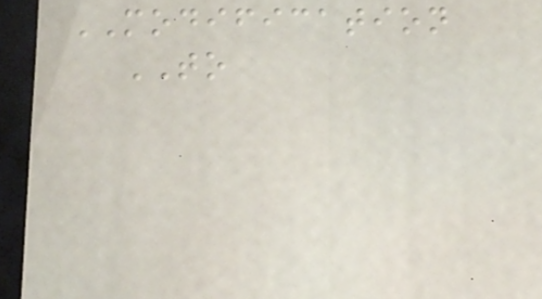MODIFICATION
TO
